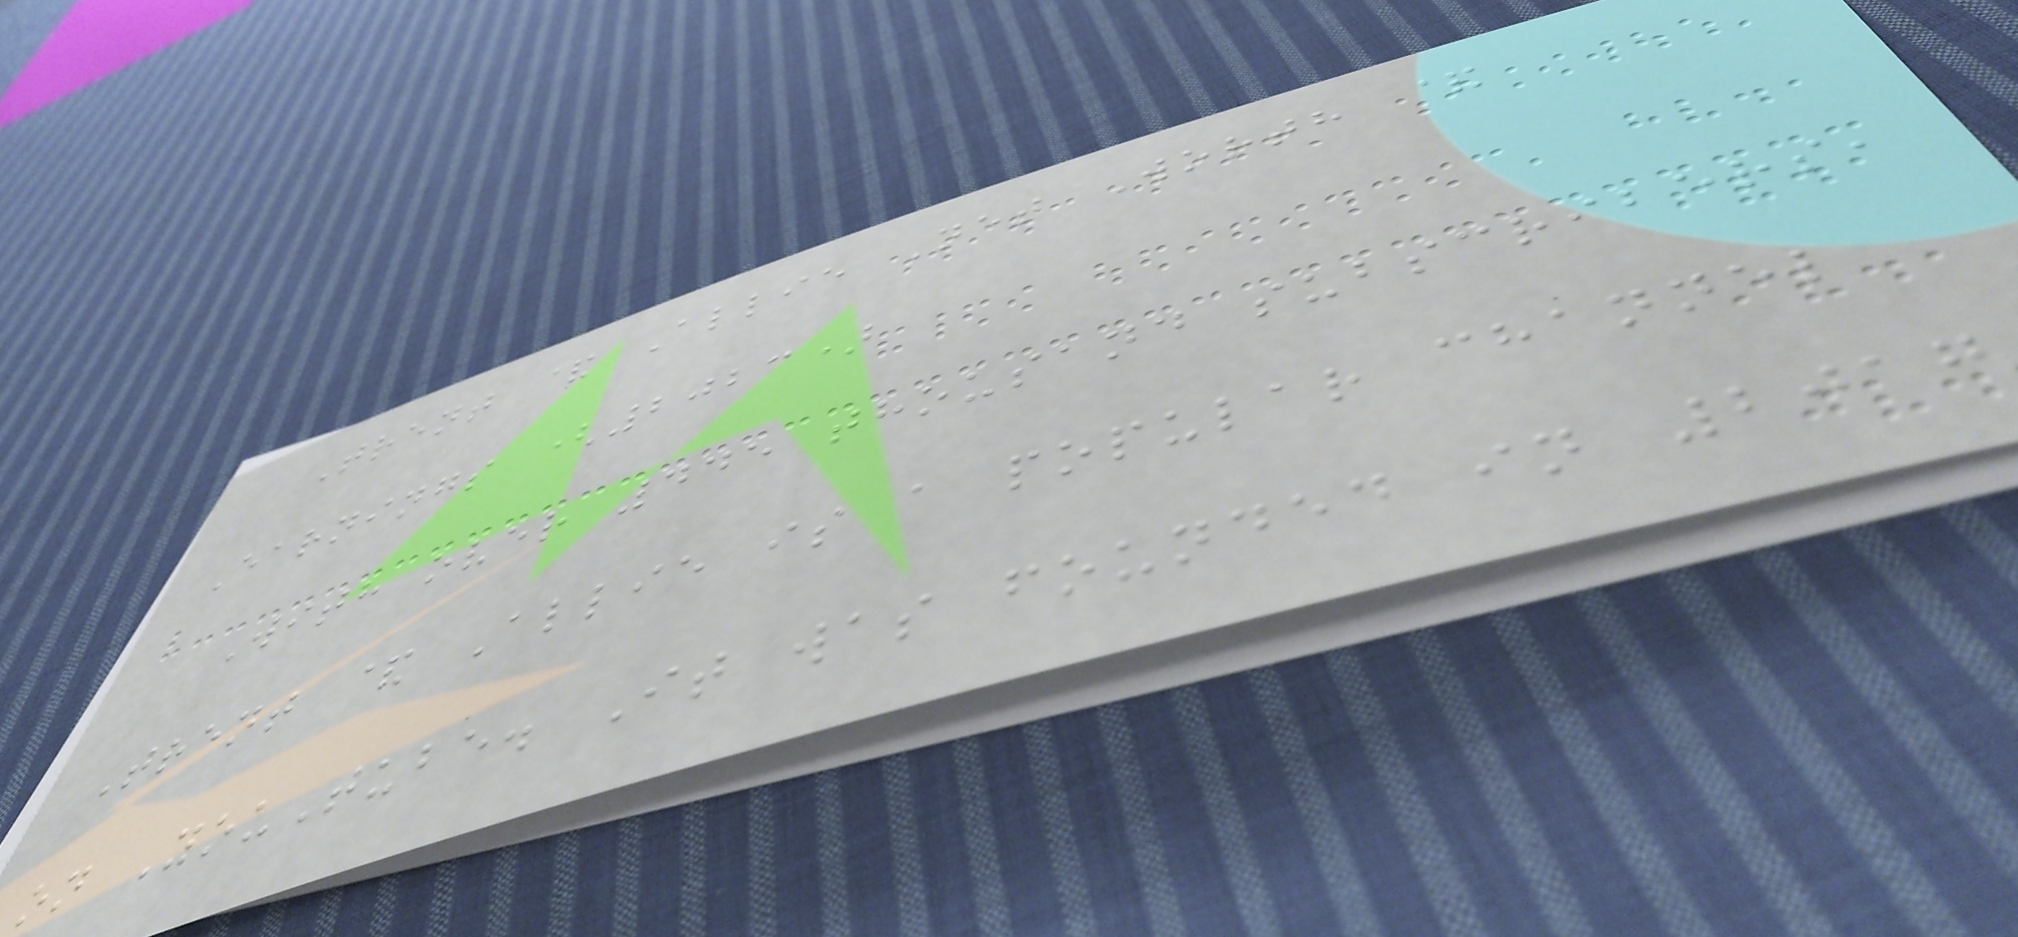Trent & Allie Net Worth &
Earnings (2023)
With over 445 thousand subscribers,
Trent & Allie is a popular channel
on YouTube. It was founded in 2017
